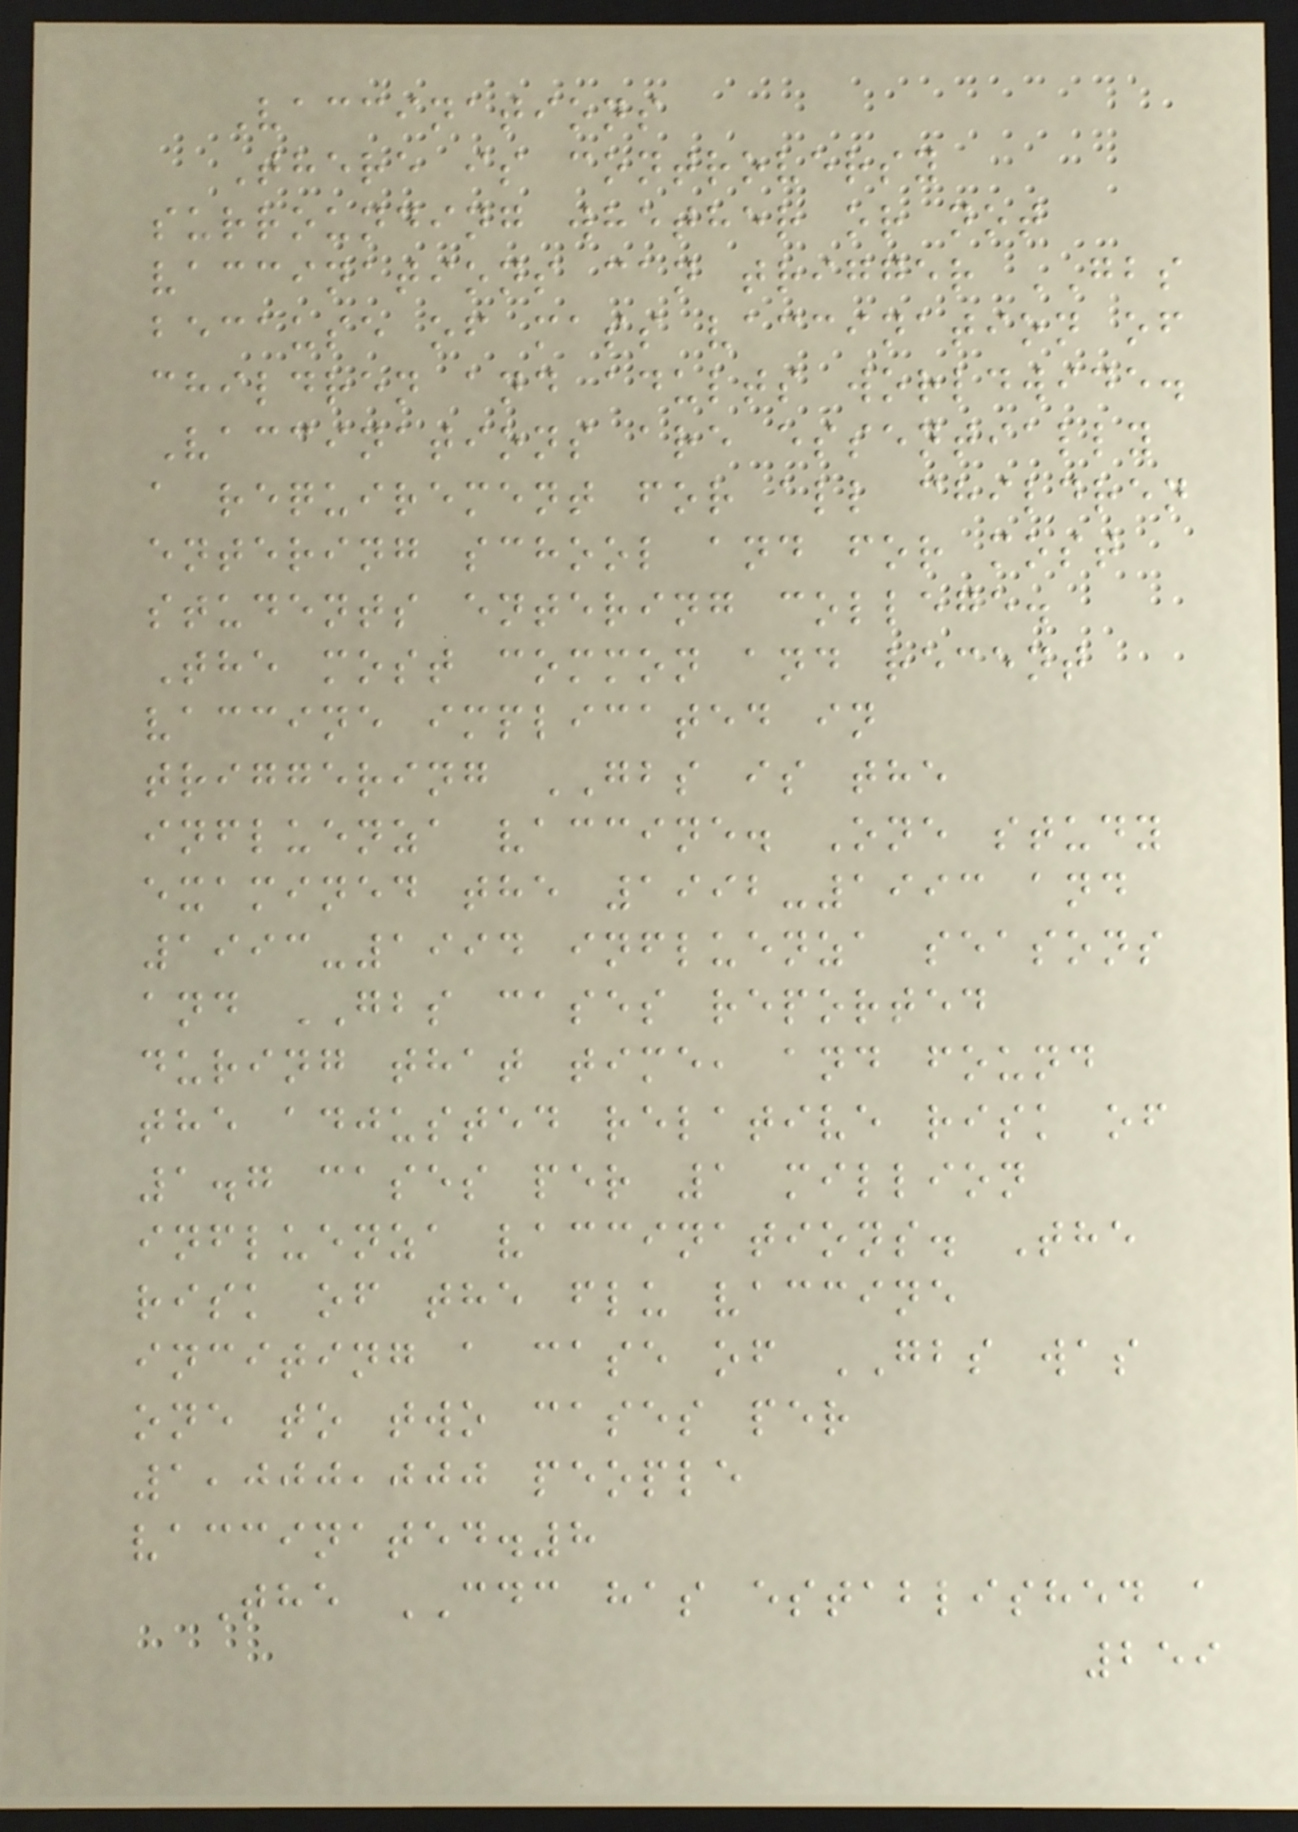Vaccinations
There is controversy
surrounding whether or not
vaccinations can trigger GBS
because of mass vaccination of
children and adults worldwide.
Vaccinations are essentially
a requirement for all children
entering school and for most
students entering college.
The most common and recent
vaccine implicated in
triggering GBS is the
influenza vaccine. One study
examined the 1992-1993 and
1993-1994 influenza seasons
and GBS cases reported
during that time, and found
the adjusted relative risk of
1.7 cases per 1 million
influenza vaccinations. The
risk of the flu vaccine
inciting a case of GBS was
one to two cases per
1,000,000 people
vaccinated.8
The CDC has established a
259
